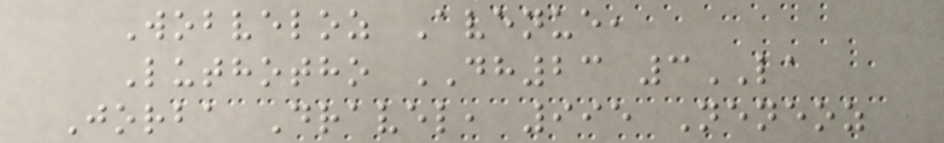Wobveloz Avenue,
Luthotho DH23 3LA
Jorba Dravel, 995 Neneoz
